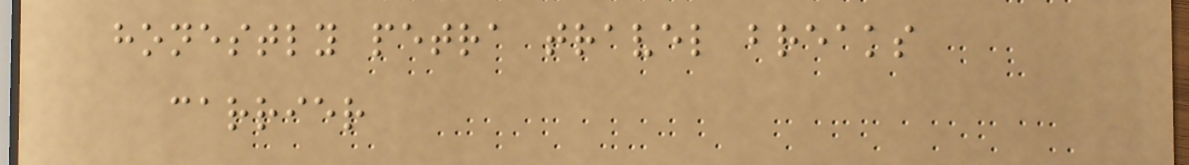honestly petra travel breaks
carrier
